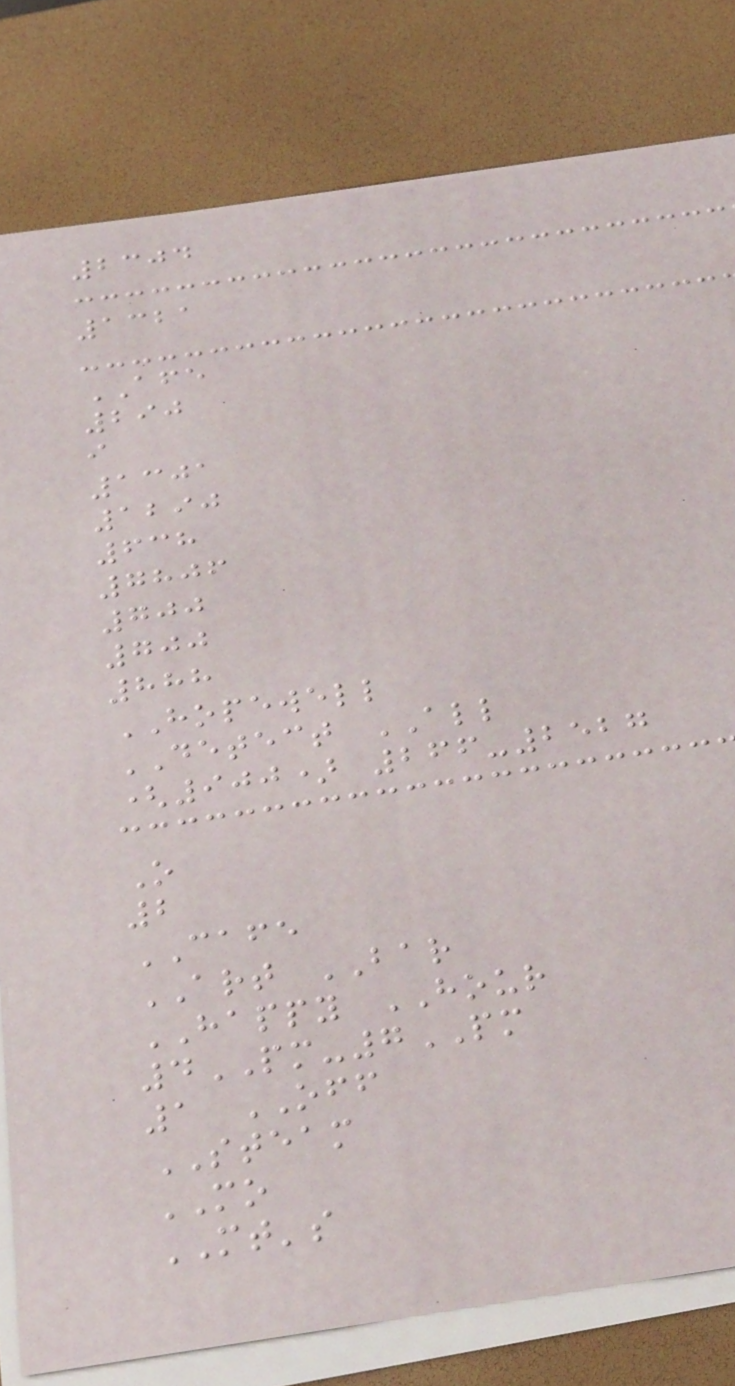2304
1321
AFE
290
i
1301
1290
638
7806
700
700
888
HOPEWELL
DETECT ALL
(900) 266-2527
O
2
CAFE
ART BAR
HAPPY HOUR
4PM-7PM
1 OFF
STEAM
MO
MT's
